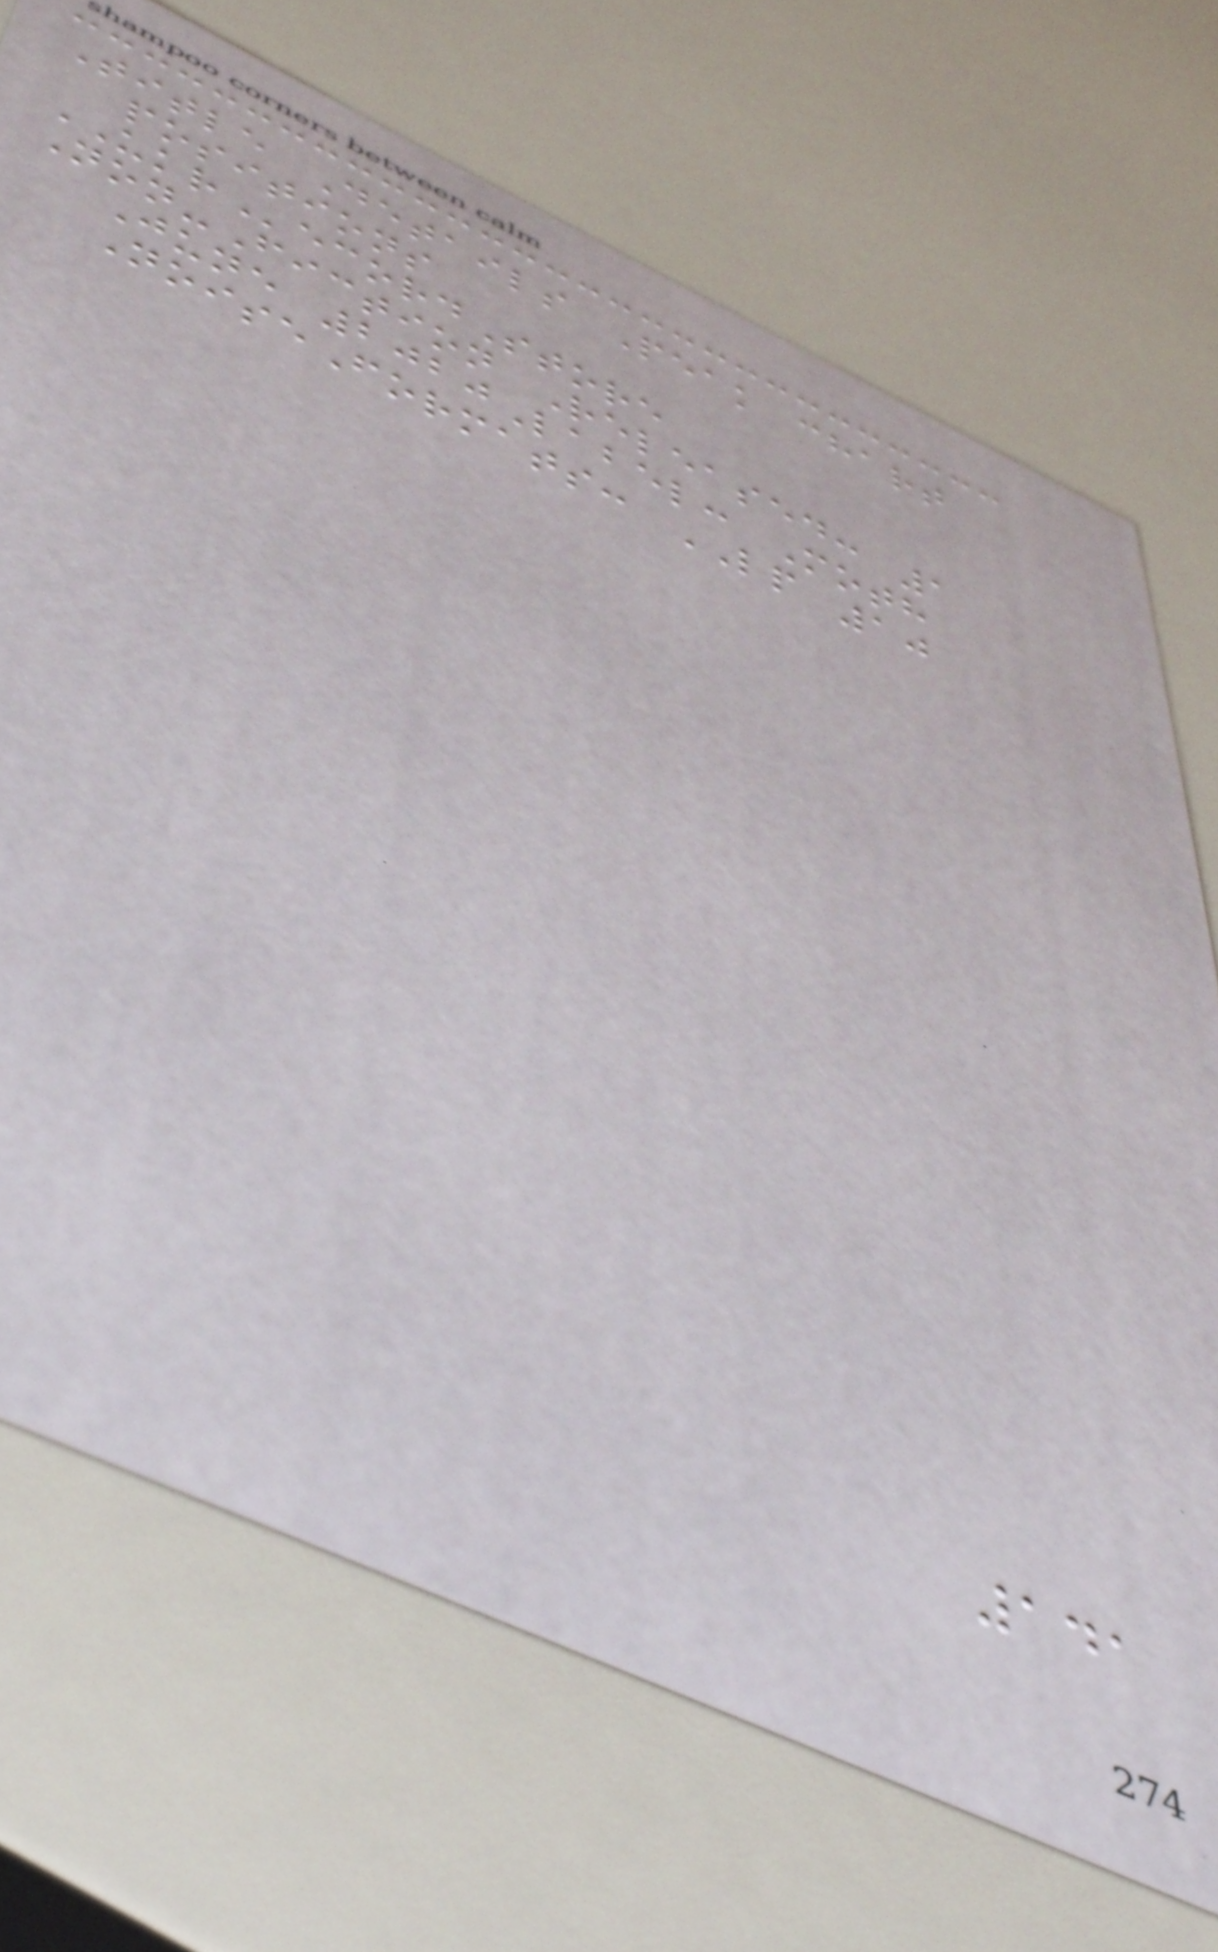Title Details Peak chart
positions
UKRecordStore
Non-Fiction Released: 1
June 2020Label: Moth
NoiseFormats: LP 10
141
